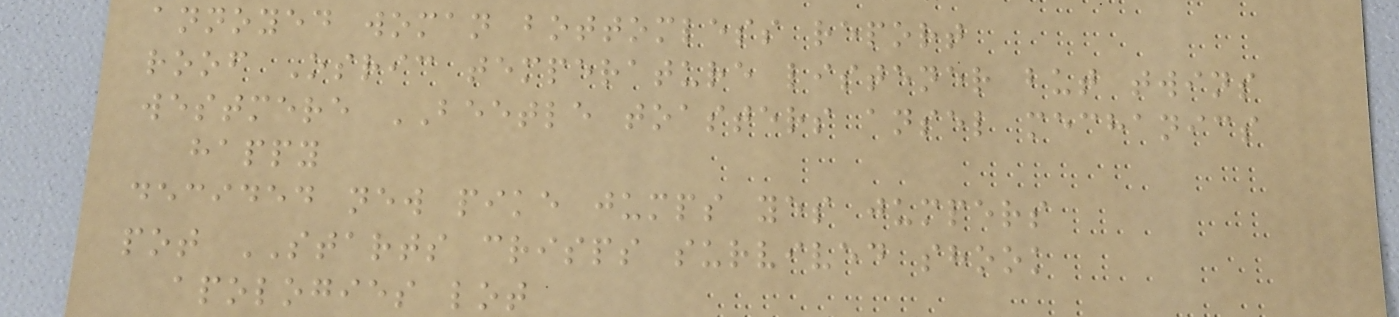annoyed woman bottomless report
roof Osric temperature listener but twins
westmere BEETLE toasters ansel mechanics
happy
decided new pike jumps yes jumpers
pot STARTS crisps survived shook
apologies lot
